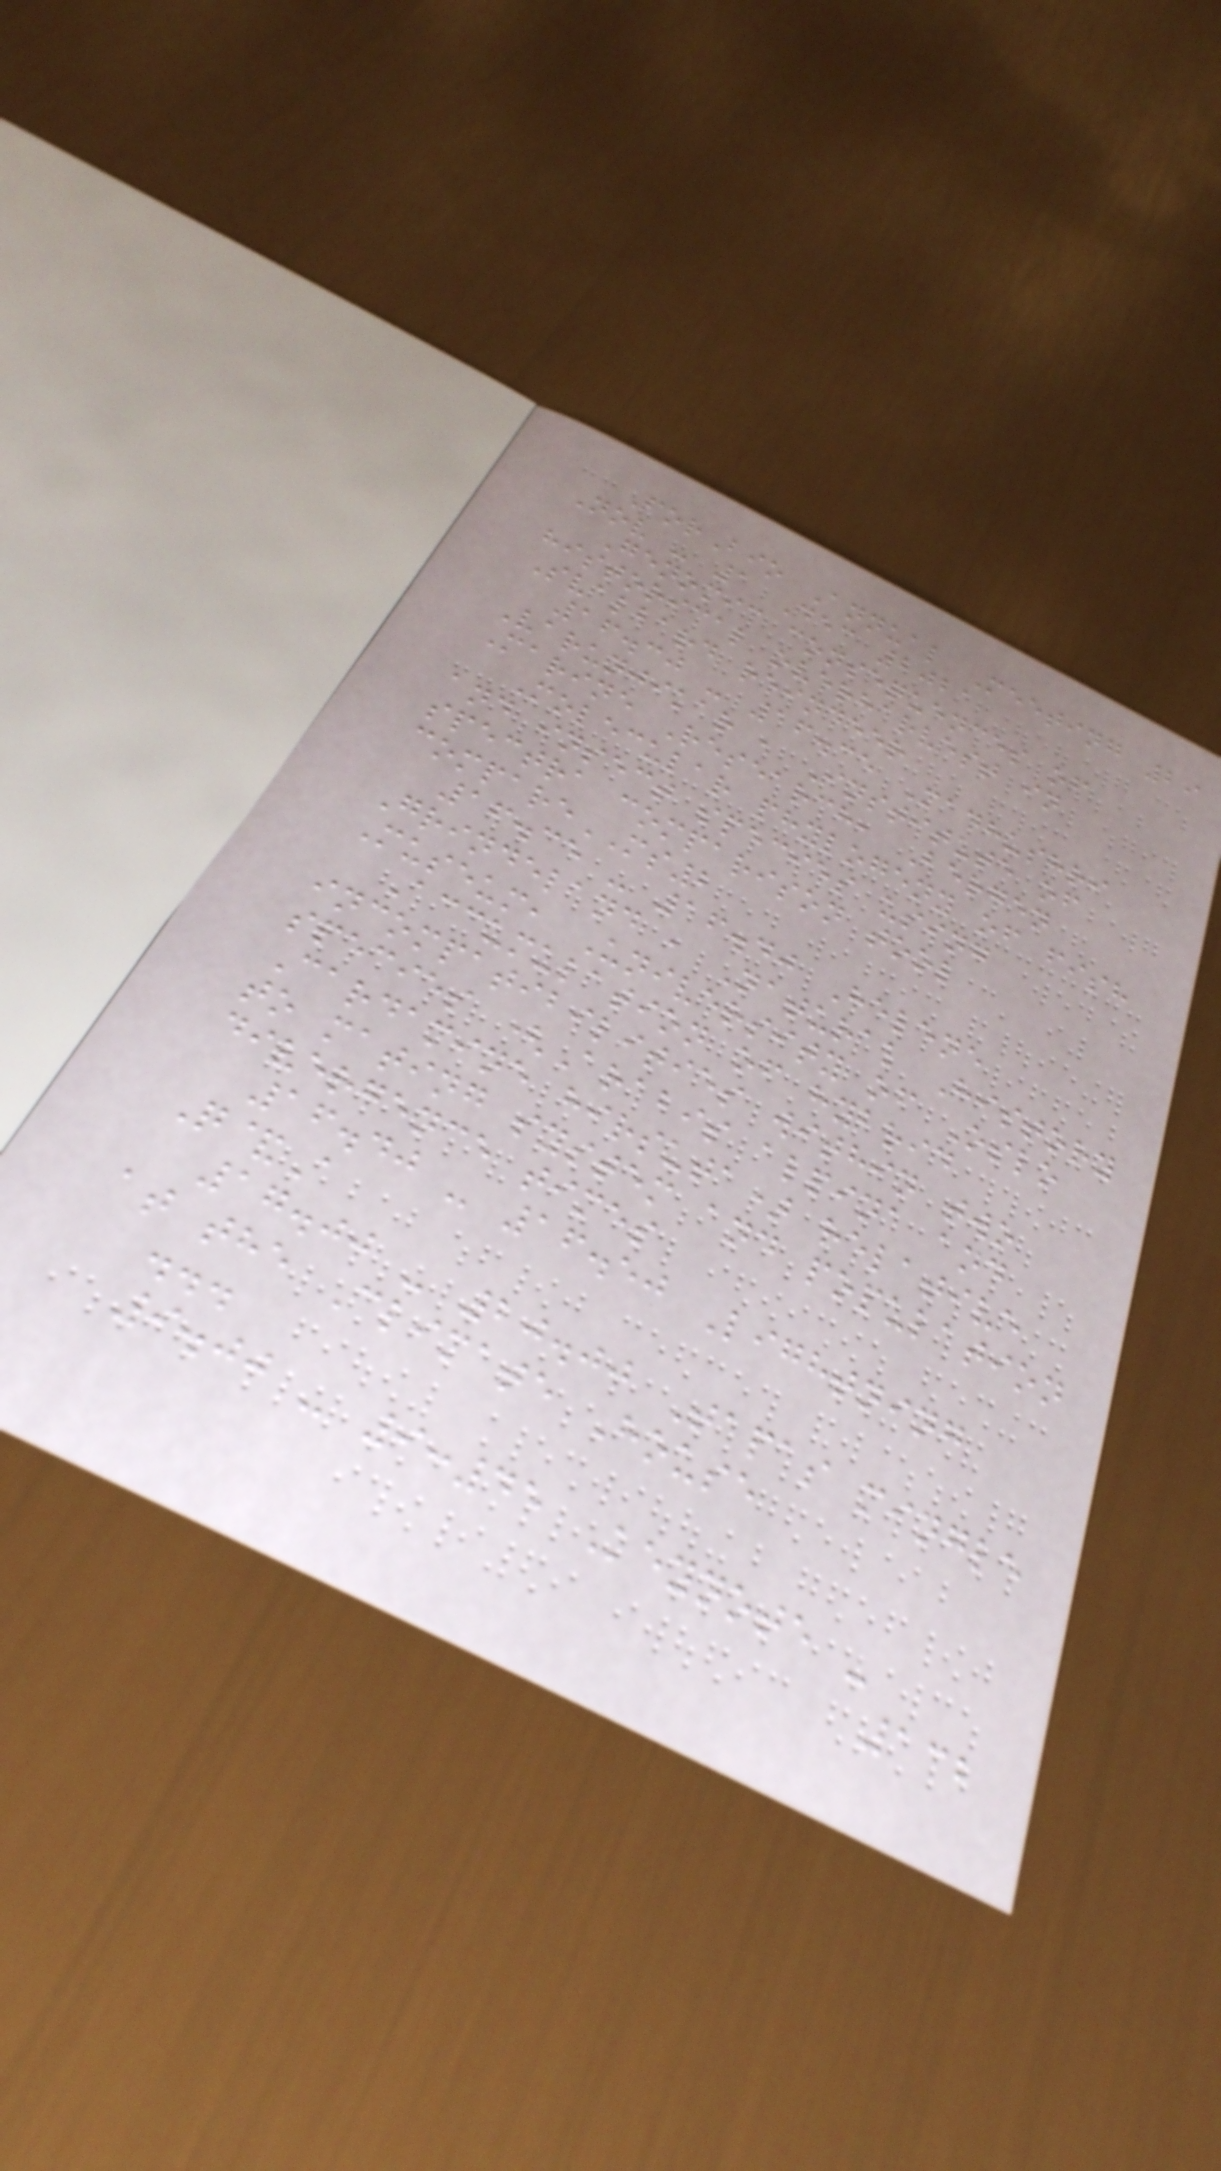ForBio Annual Meeting 29
Nov - 1 Dec 2021
Genomic consequences of
historical overharvest in
Svalbard reindeer
16.30 - 16.35 Madhushri
Varunjikar , Institute of
Marine Research, Bergen
Molecular phylogeny of fish
and insect species using
spectra comparison tool
compareMS2
16.35 - 16.40 Helene
Grindeland , Natural History
Museum, University of Oslo
Accumulation of hybrid
incompatibilities within two
species (Arabis alpina and
Cardamine hirsuta) relative
to mating system and population
divergence times
16.40 - 16.50 Lightning
Q&A
17.00 - 20.00 Tapas mingle
at the Climate House
...
9.00 - 9:45 Keynote -
132
